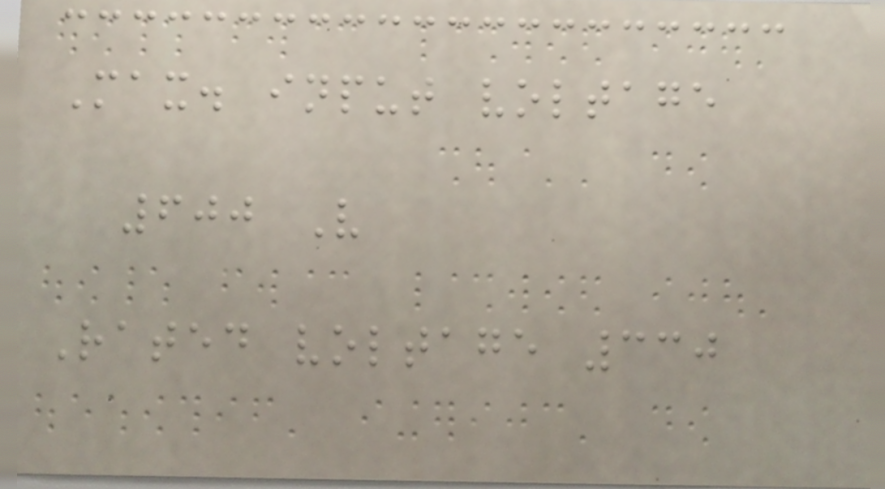Max. input voltage
600 V
Rated voltage 330
